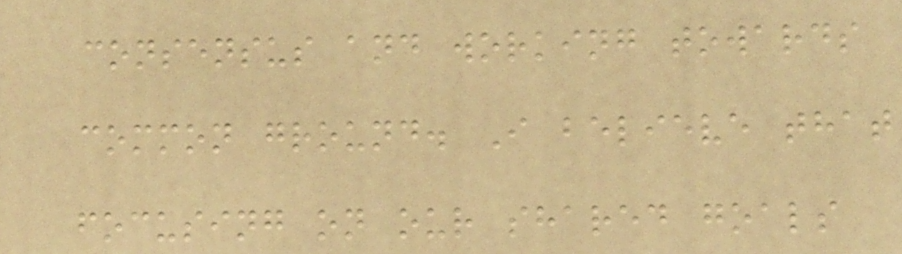consensus and working towards
common ground. I believe that
focusing on our shared goals
